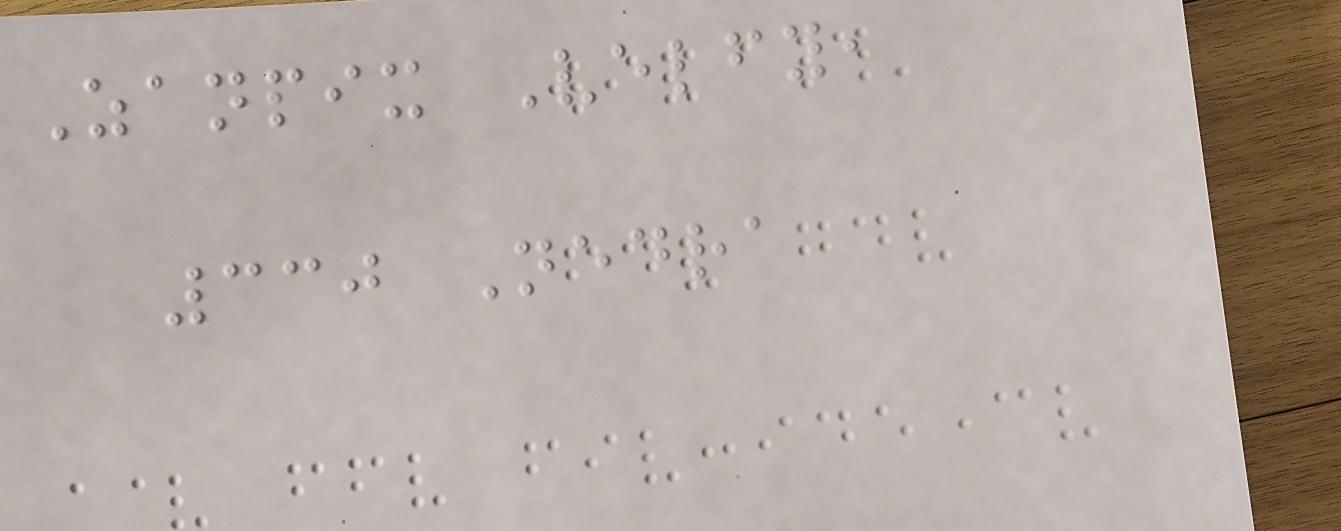Zanpix Velfy,
330 Nedra
